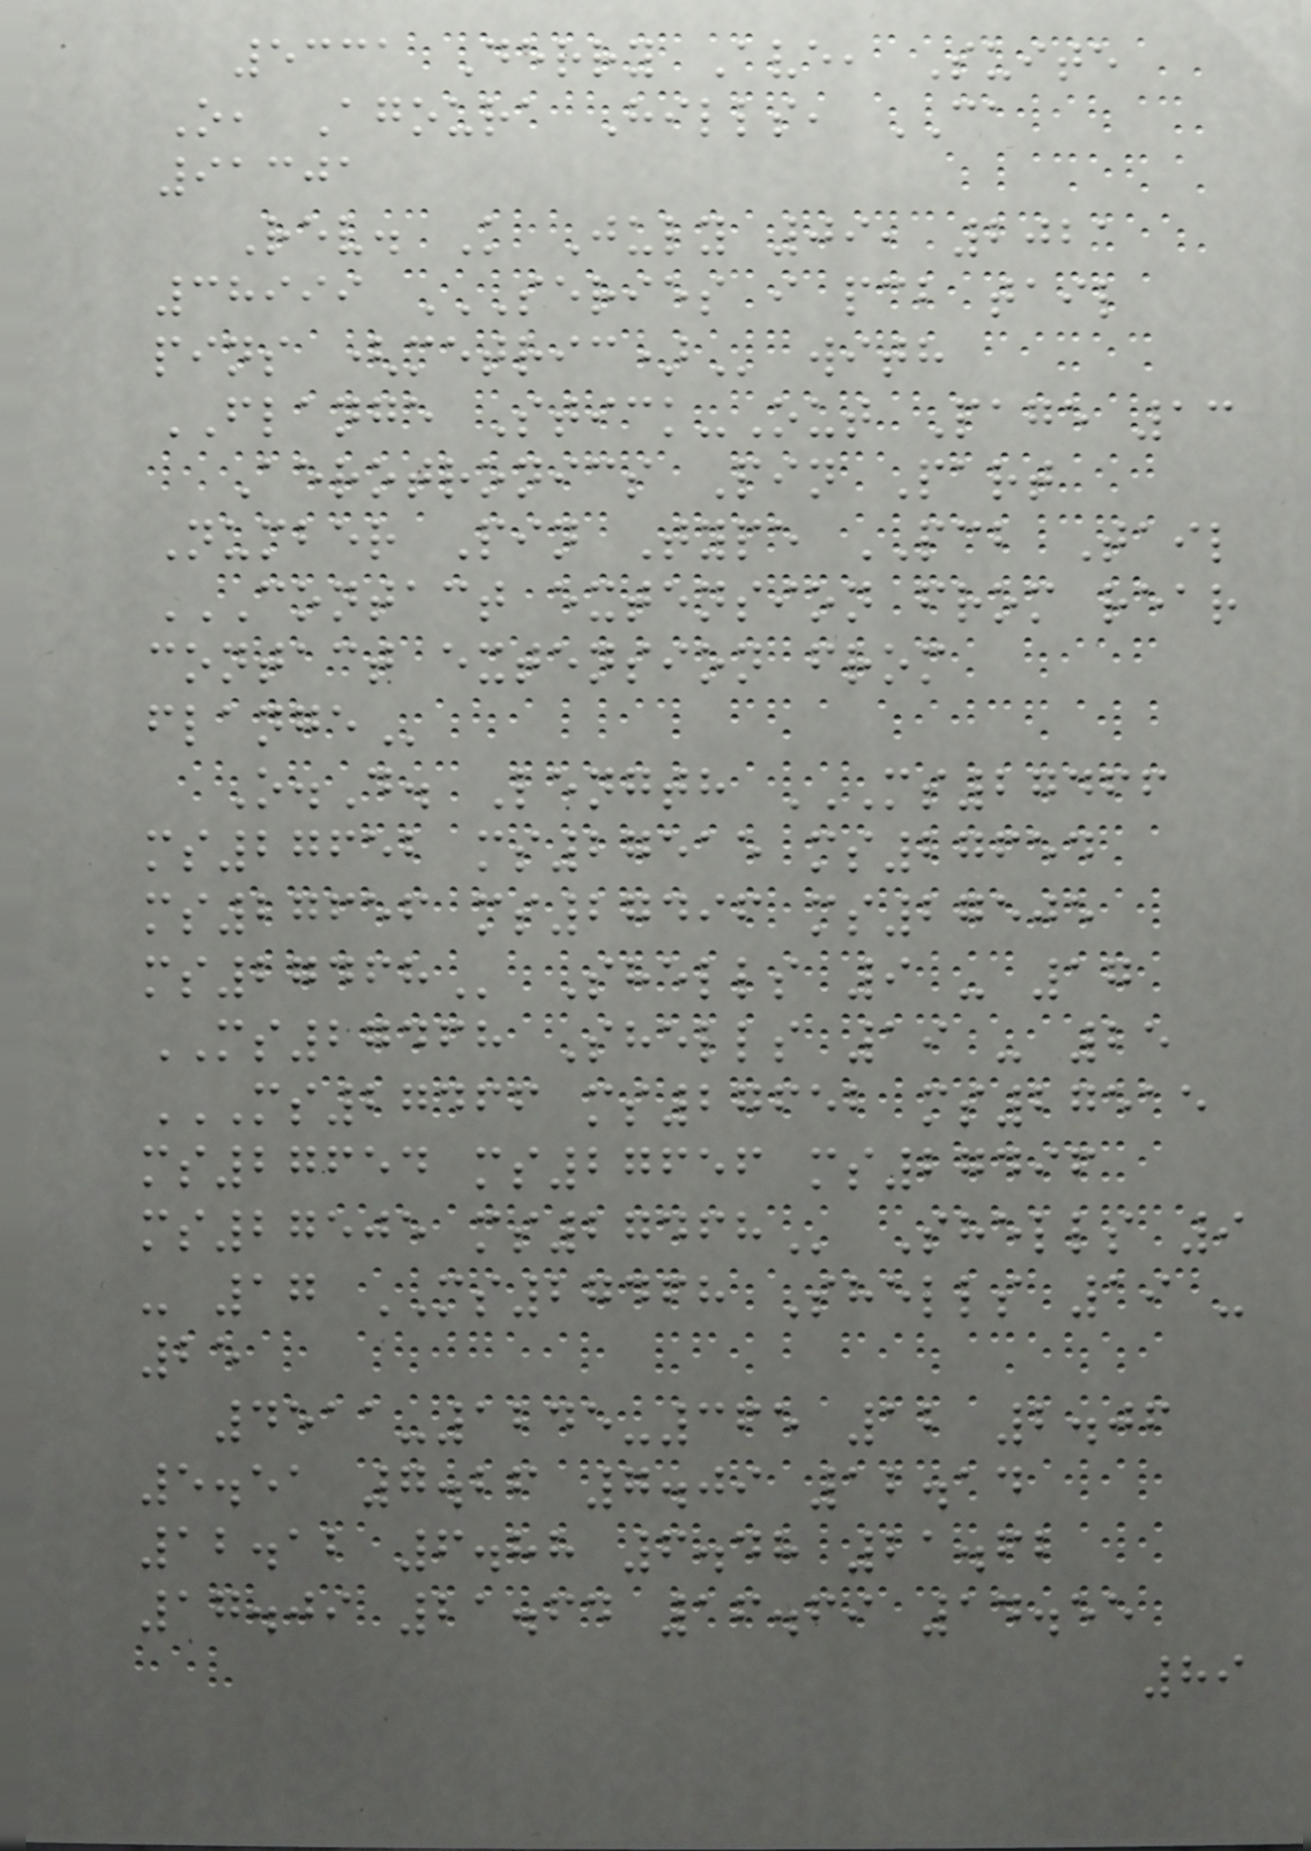5331 Derry Ave, Suite
O, Agoura Hills, CA
91301
Rev. K July 09, 2021
38999 SERIES I PCB TAIL
PINS (METRIC) with
FLANGE Stick-Out Page 13
Aerotronics Pin Part
Number Pin Type PCB Tail
CONTACT EXTENSION FROM REAR
CONTACT EXTENSION FROM
FLANGE
O.D. Length MS27466
MS27652 MS27515 MS27654
MS27656 MS27496 MS27505
MS27468 Shells 9 - 17
MS27468 Shells 19 - 25
MS27466 MS27652 MS27515
MS27654 MS27656 MS27496
MS27505 MS27468 Shells 9
- 17 MS27468 Shells 19 -
25
4511-1245-365 12 2.06
5.51 7.26 7.09 12.14
12.12 6.88 6.48 21.62
17.09 21.64 16.69 14.55
89
